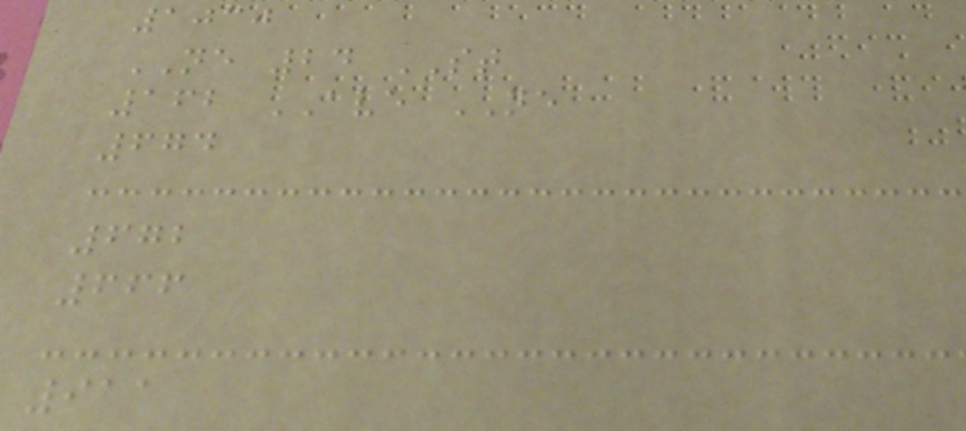1030
NE 24 ST
162 AVE NE
674
672
666
911
